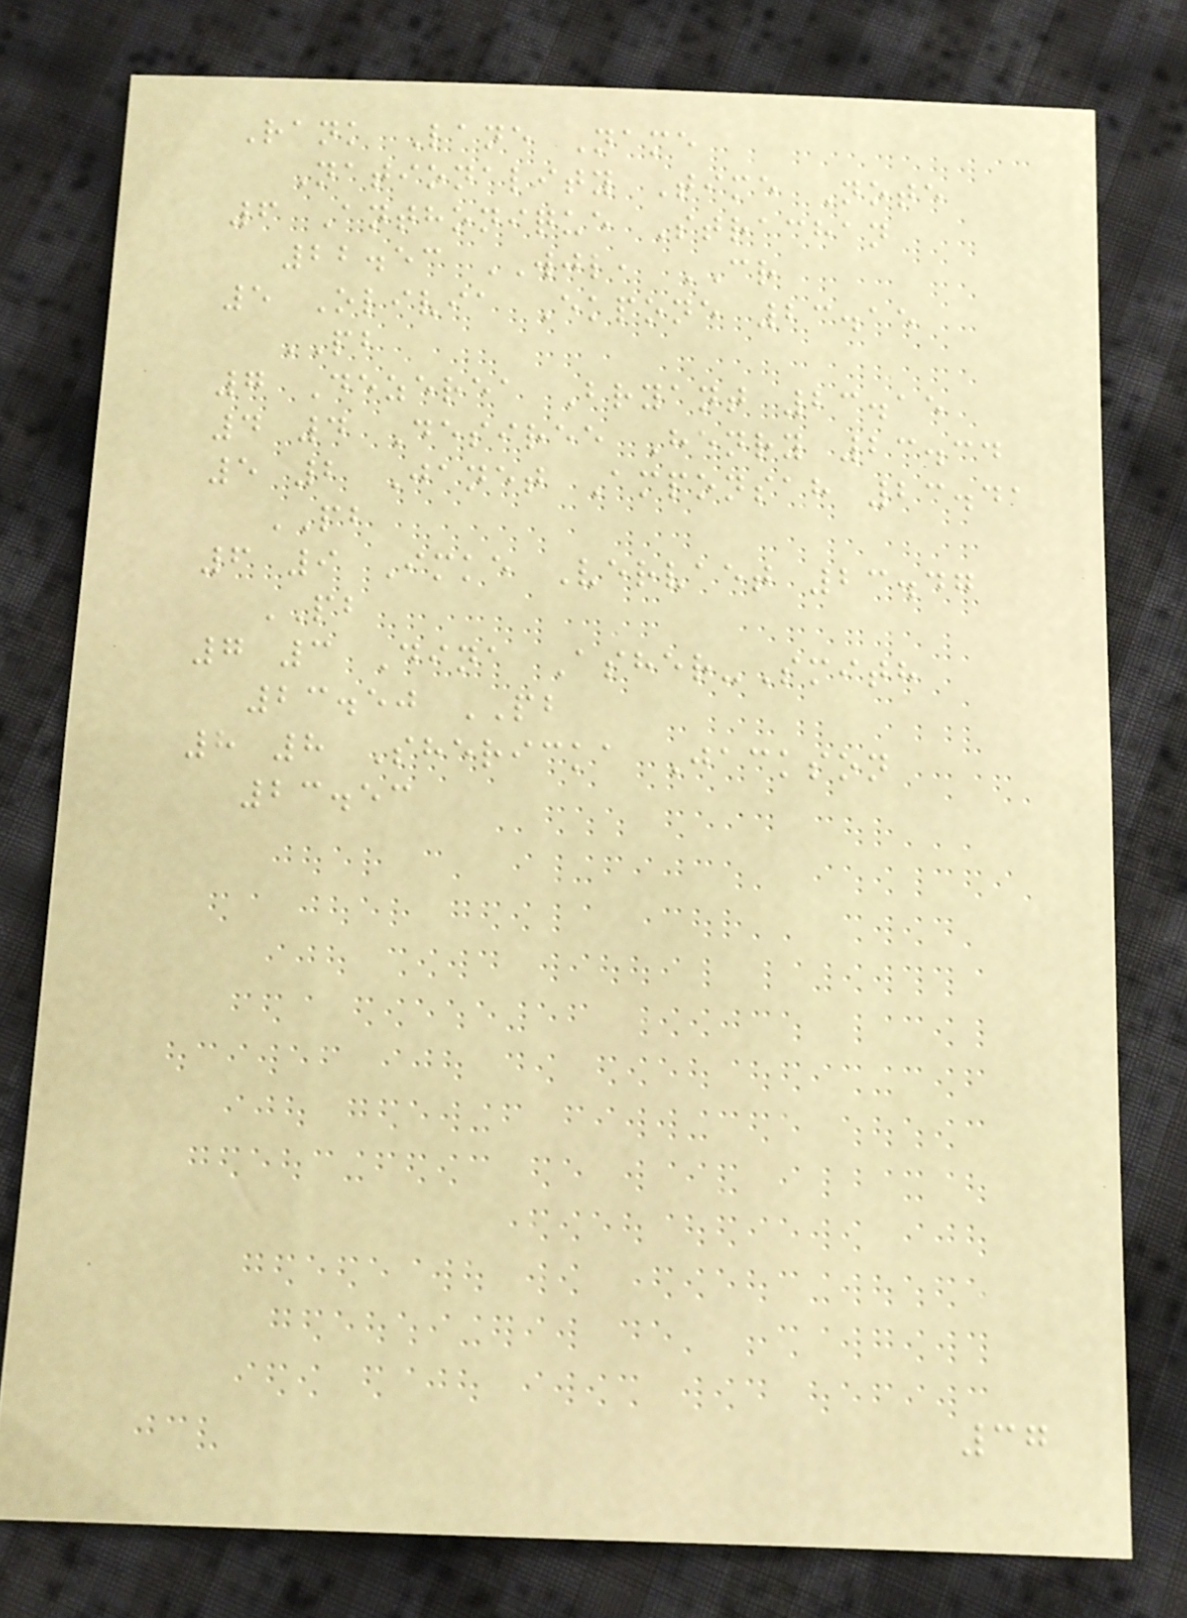Rank Lane Name
Nationality Time Note
6 Anthonique Strachan
22.53 WJL, CR
5 Olivia Ekpone 23.15
PB
7 Dezerea Bryant 23.15
4 4 Desiree Henry 23.34
5 2 Janet Amponsah 23.41
PB
6 9 Imke Vervaet 23.47
PB
7 3 Dina Asher-Smith
23.50 PB
8 8 Shericka Jackson
23.53
37
